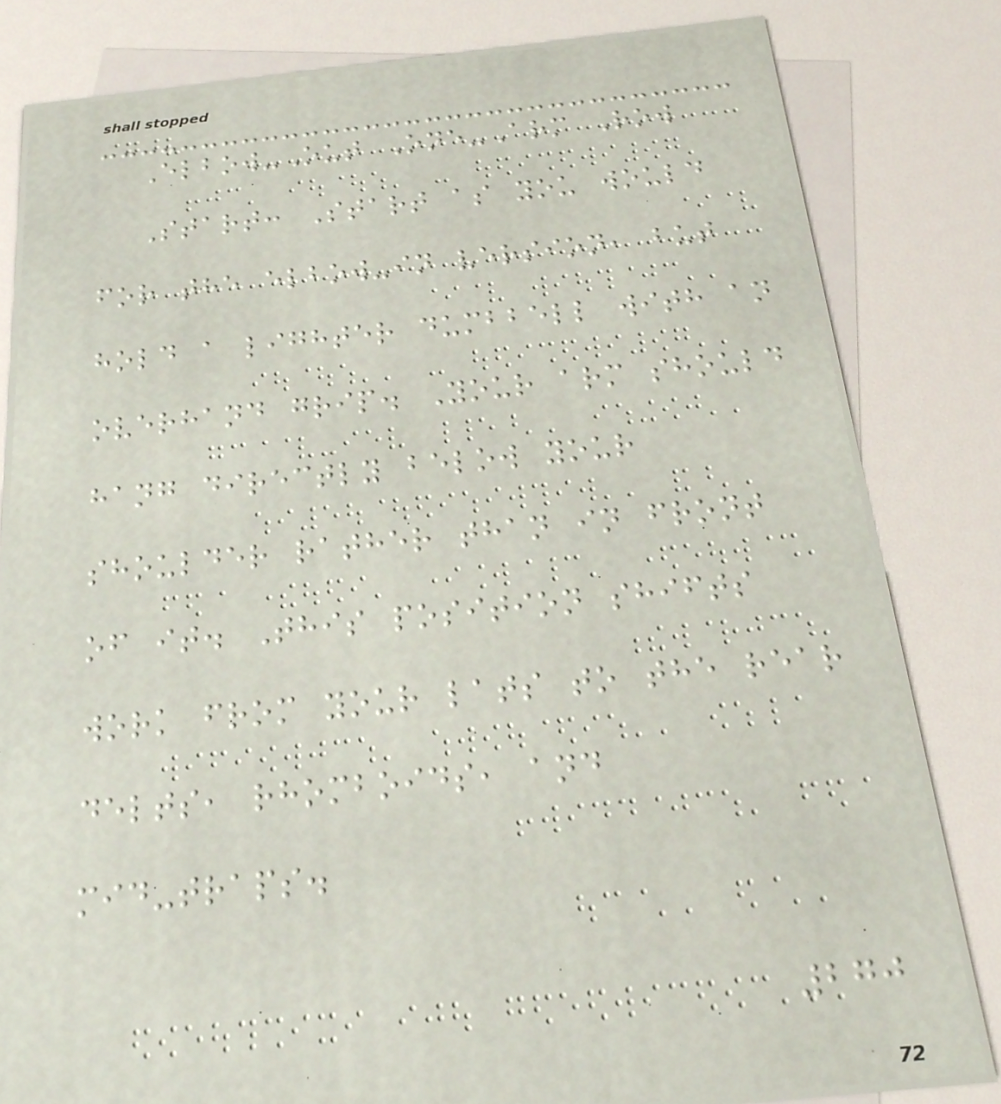Elbow-Out One-Arm Row
Start: Start as you would
for the elbow-in version, but
hold a lighter dumbbell with an
overhand grip. Your arm should
hang directly below your
shoulder rather than in front
of it. This position shifts
work from your lats to the rear
delts, rhomboids, and
mid-traps.
270
